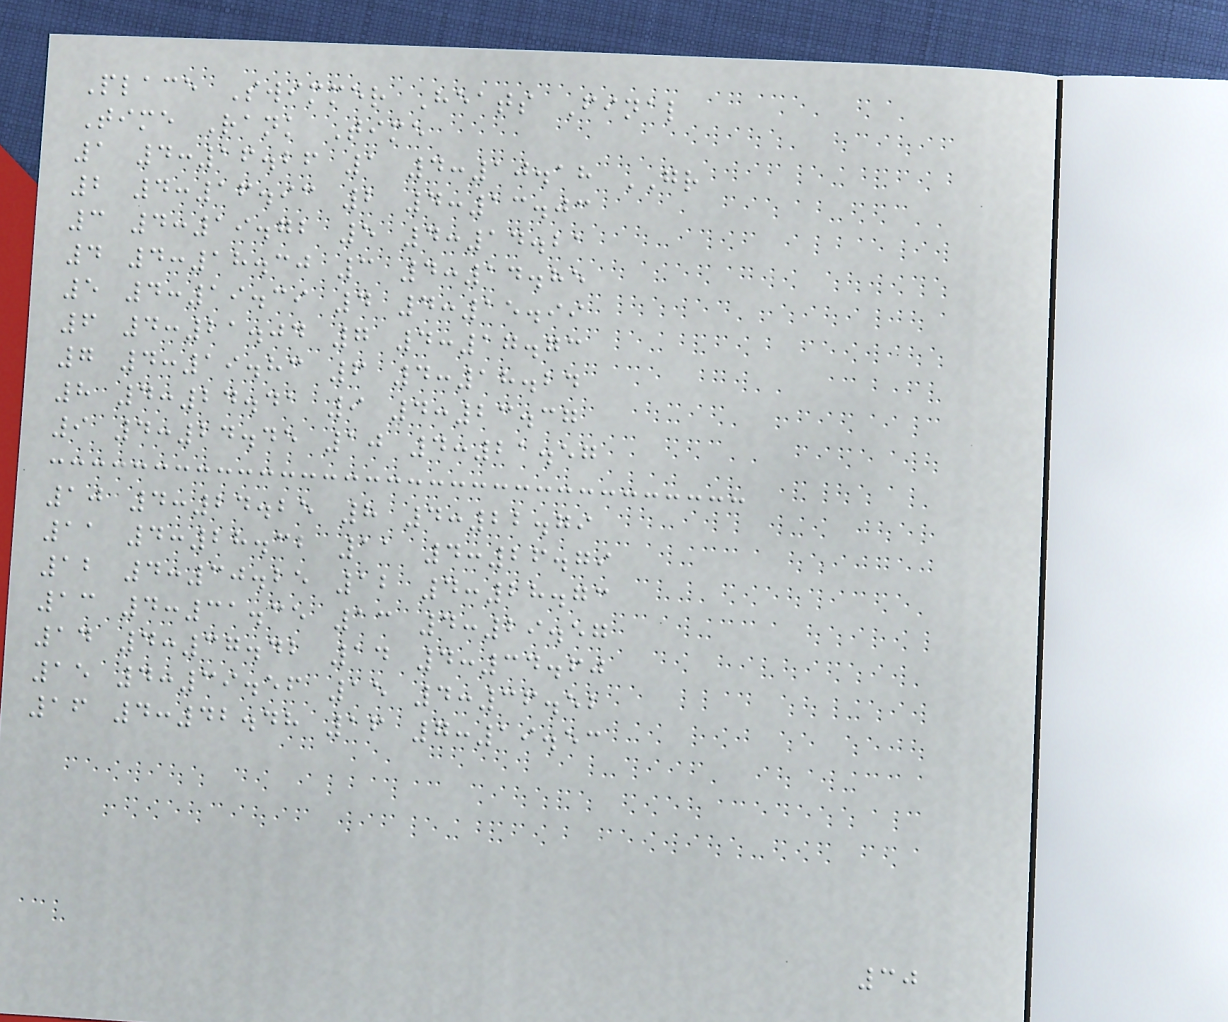Place Swimmer Heats Final
Time Rank Time
1 4:16.26 1 4:10.18 GR
2 4:16.93 2 4:13.03
3 4:19.72 5 4:14.21
4 4:18.30 3 4:14.85
5 4:19.39 4 4:15.99
6 4:21.04 7 4:17.73
7 4:19.83 6 4:18.24
8 4:24.41 9 4:23.37
9 4:24.45 10 4:21.57
10 4:24.25 8 4:22.79
11 4:28.32 11 4:26.79
12 4:30.25 12 4:28.73
13 4:31.35 13 4:29.57
14 4:37.42 14 4:34.60
15 4:39.56 15 4:36.52
16 4:42.48 16 7:19.53
30
